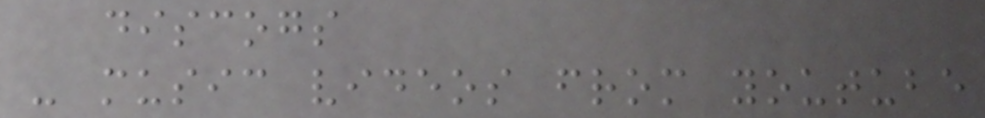discogs
- music videos from youtube
